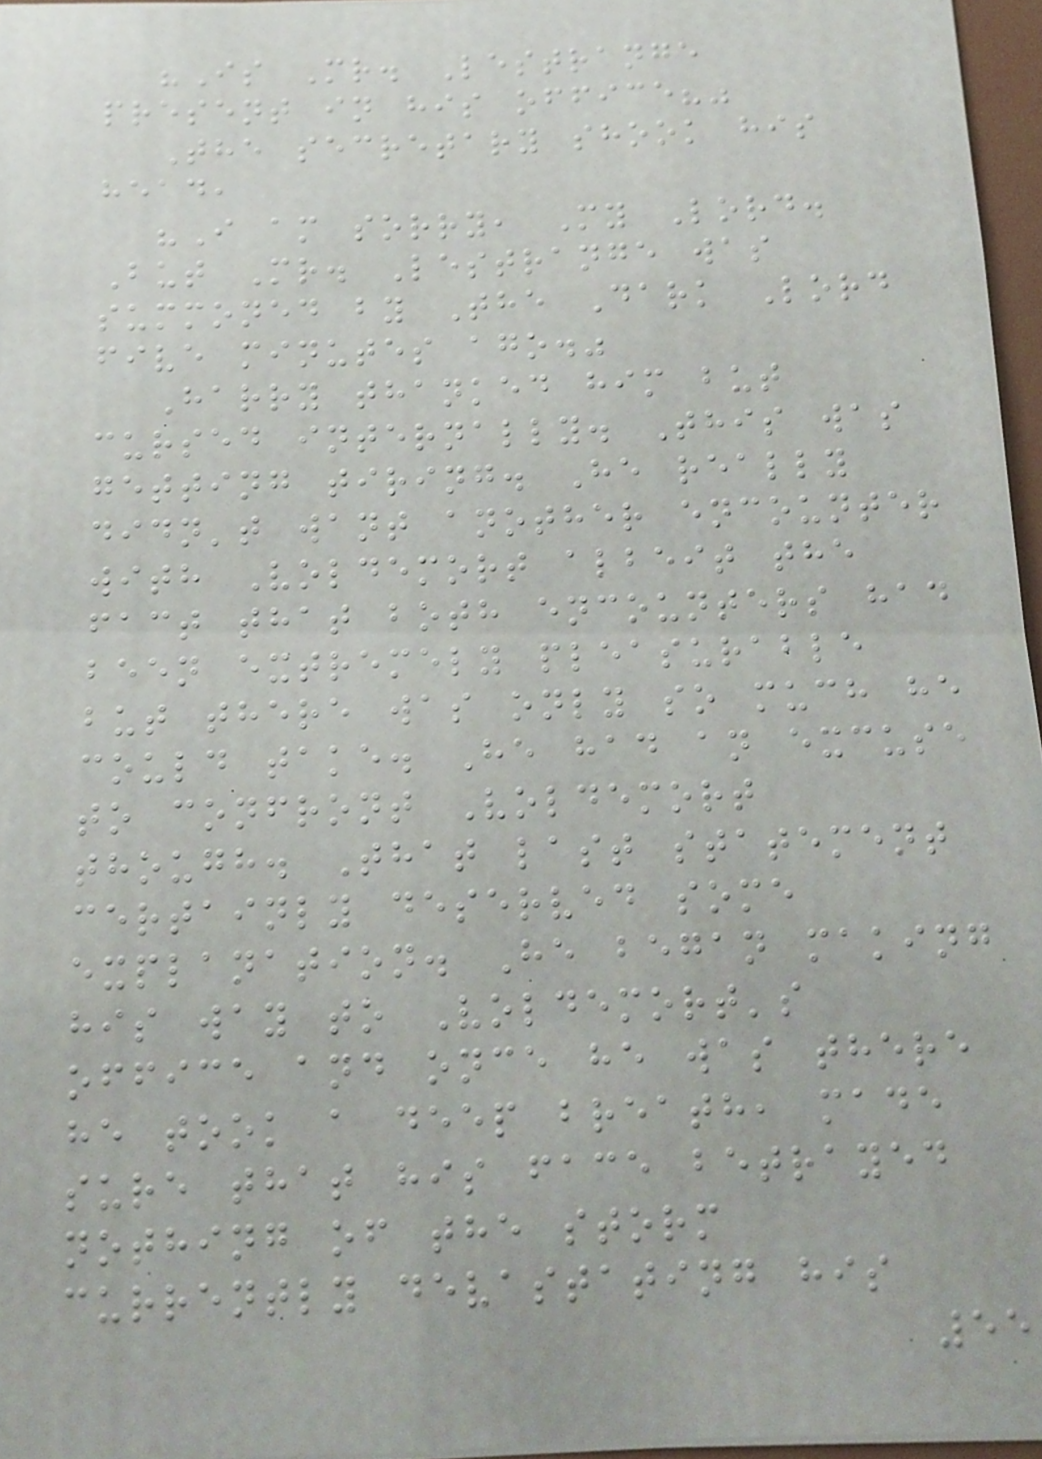"Is Mr. Lestrange
present in his office?"
The secretary shook his
head,
"I am sorry, My Lord.
But Mr. Lestrange was
summoned by The Dark Lord
five minutes ago."
Harry thanked him but
cursed internally. This was
getting tiring. He really
didn't want another encounter
with Voldemort albeit the
fact that both encounters had
been extremely pleasurable
but there was only so much he
could take. He had an excuse
to confront Voldemort
though. That last statement
certainly deserved some
explanation. He began making
his way to Voldemort's
office and once he was there
he took a deep breath, made
sure that his face betrayed
nothing of the storm
currently devastating his
55
